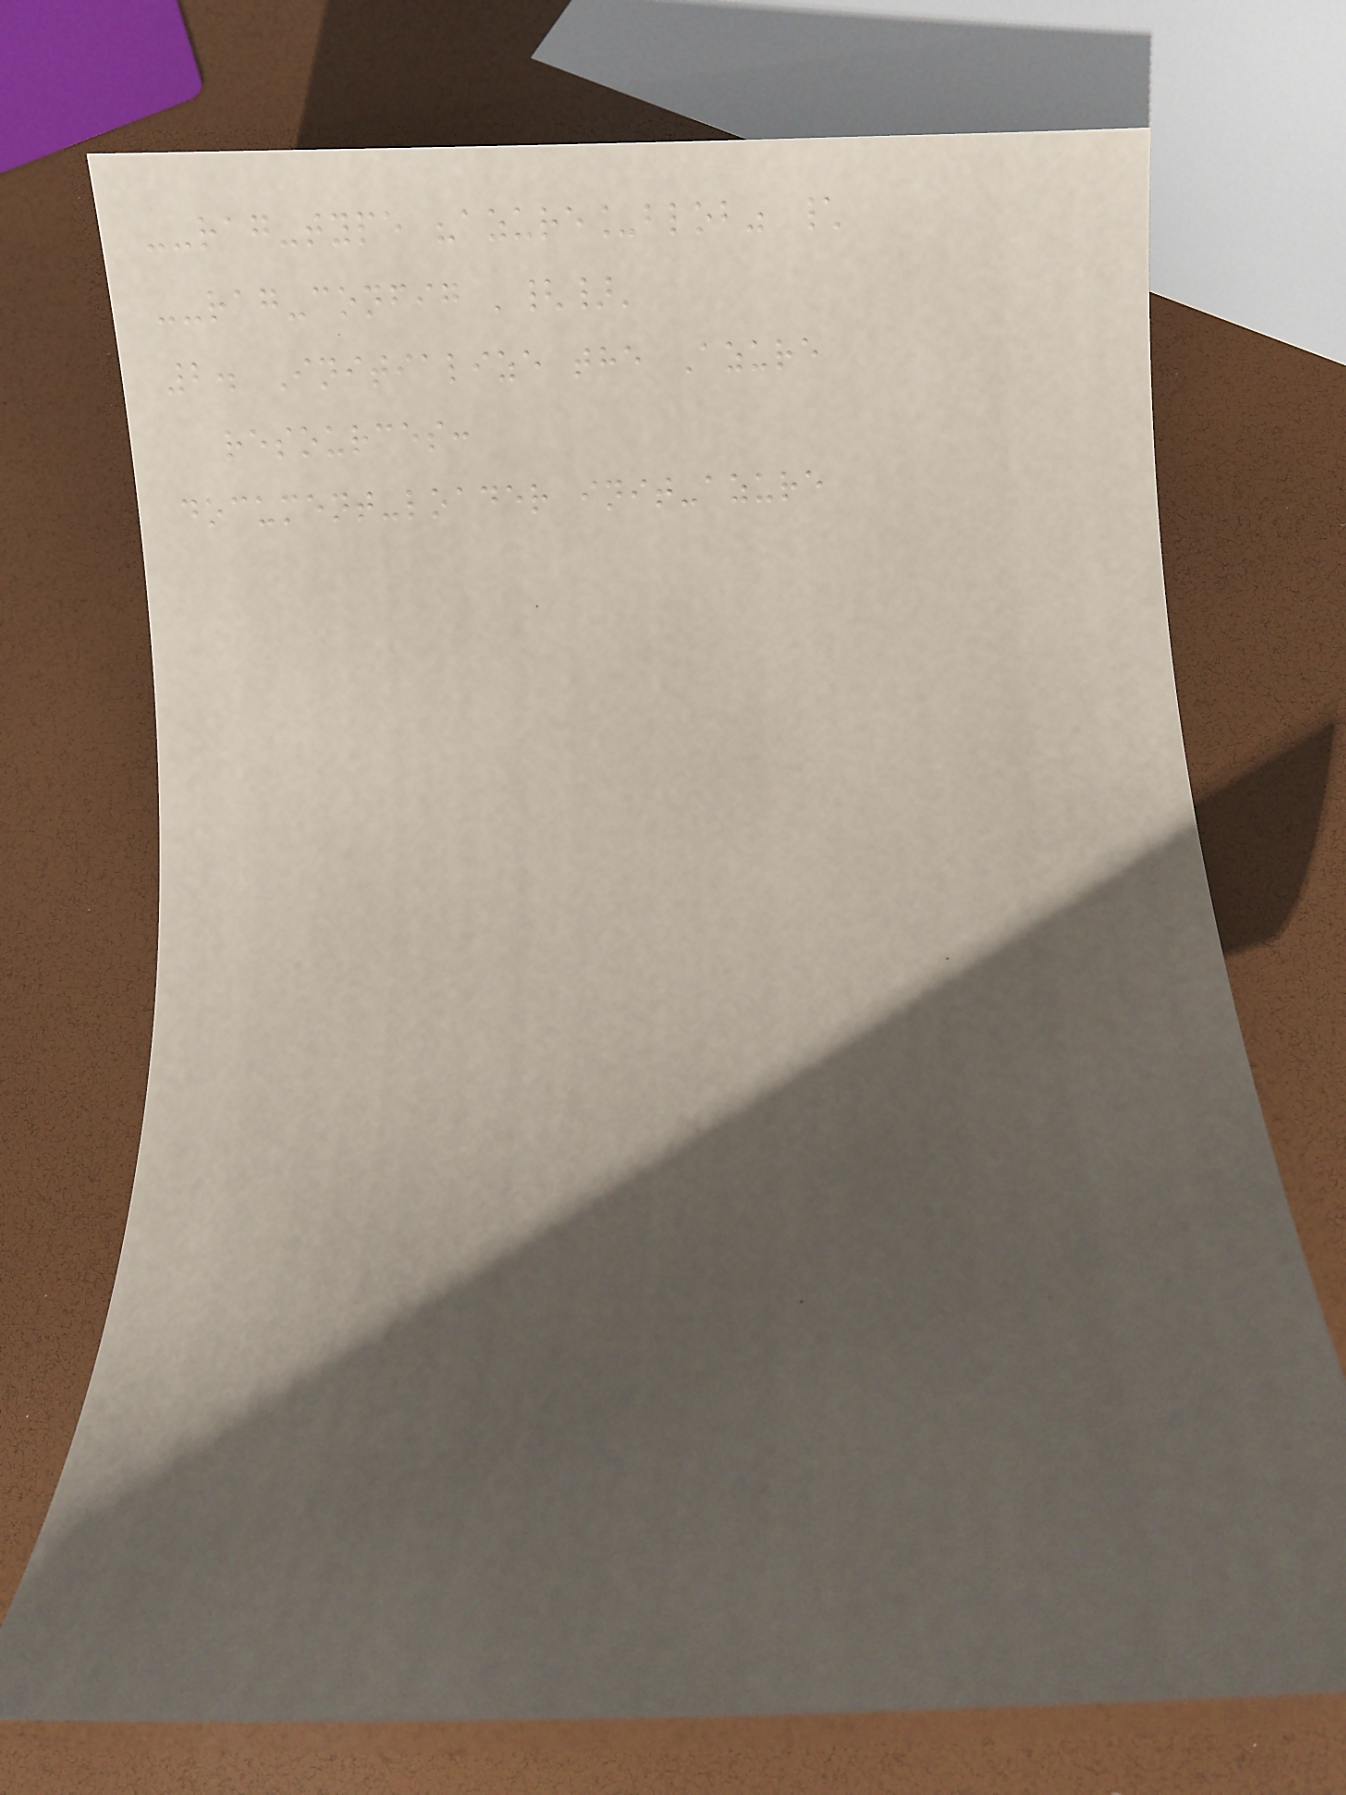--rag-type "azure_blob" \
--rag-config '{}'
2. Initialize the Azure
resources:
document-loader init-azure
